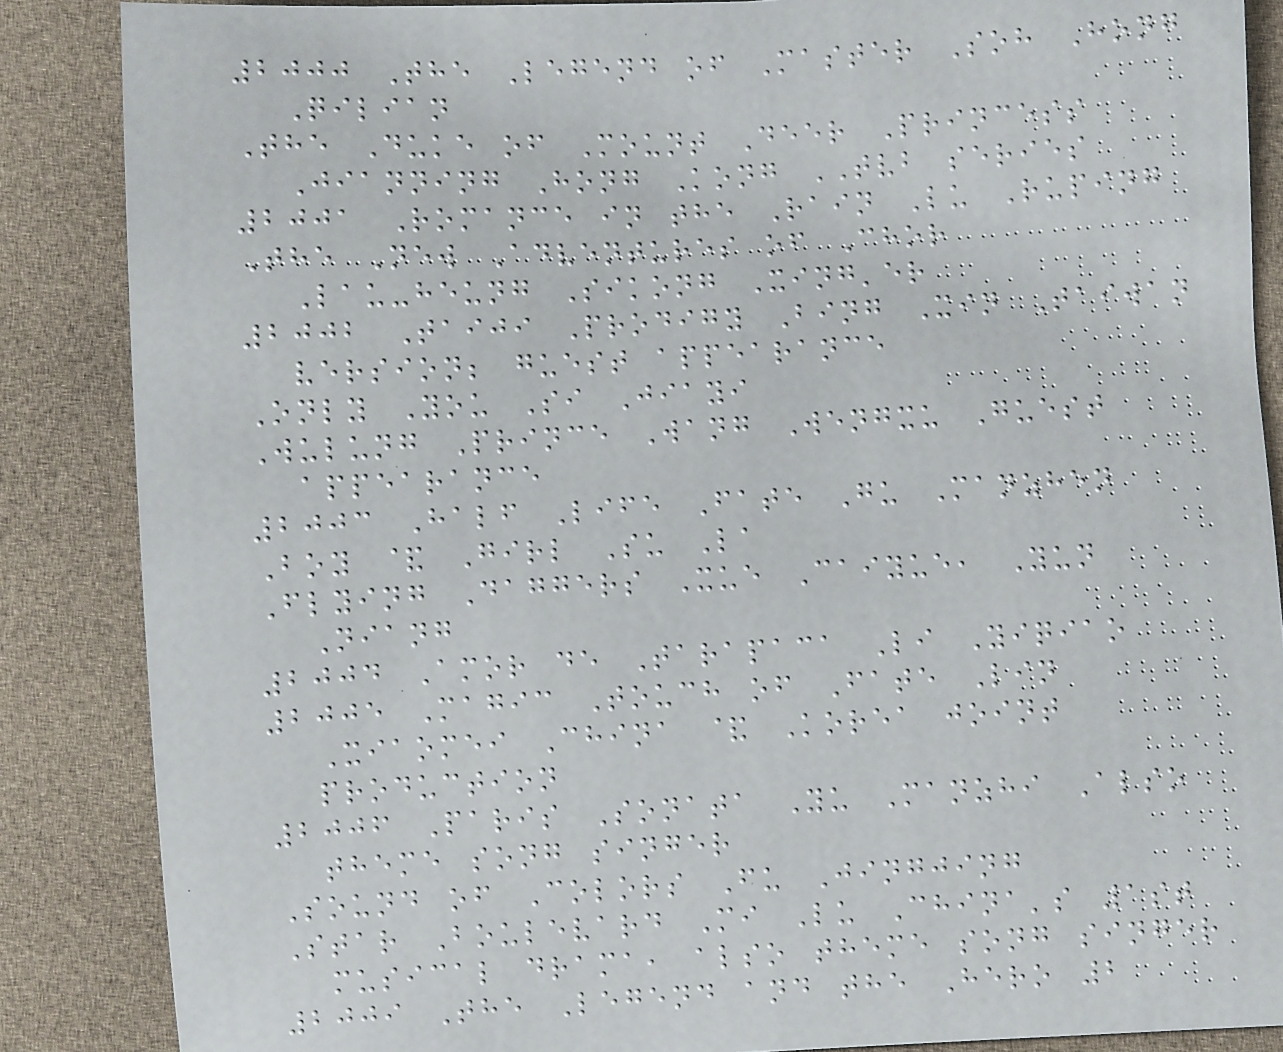2000 The Legend of Master Soh Hong
Qilian
The Duke of Mount Deer Princess
Jianning Hong Kong TVB series
2001 Romance in the Rain Lu Ruping
The New Adventures of Chor
Lau-heung Sikong Xing'er
2002 Taiji Prodigy Bing Xin Taiwan
version; guest appearance
Only You Si Jiayi
Wulung Prince Wang Wengxu Guest
appearance
2003 Half Life Fate Gu Manzhen
Boy & Girl Su La
Flying Daggers Xue Caiyue, Yun
Niang
2004 Amor de Tarapaca Li Yiqiao
2005 Magic Touch of Fate Lin
Xiaomei China & Korea joint
production
2006 Paris Sonata Yu Manzhi Also
theme song singer
Sound of Colors Fu Jingjing
Star Boulevard Mi Lu China's 1st
musical drama, also theme song singer
2009 The Legend and the Hero 2
